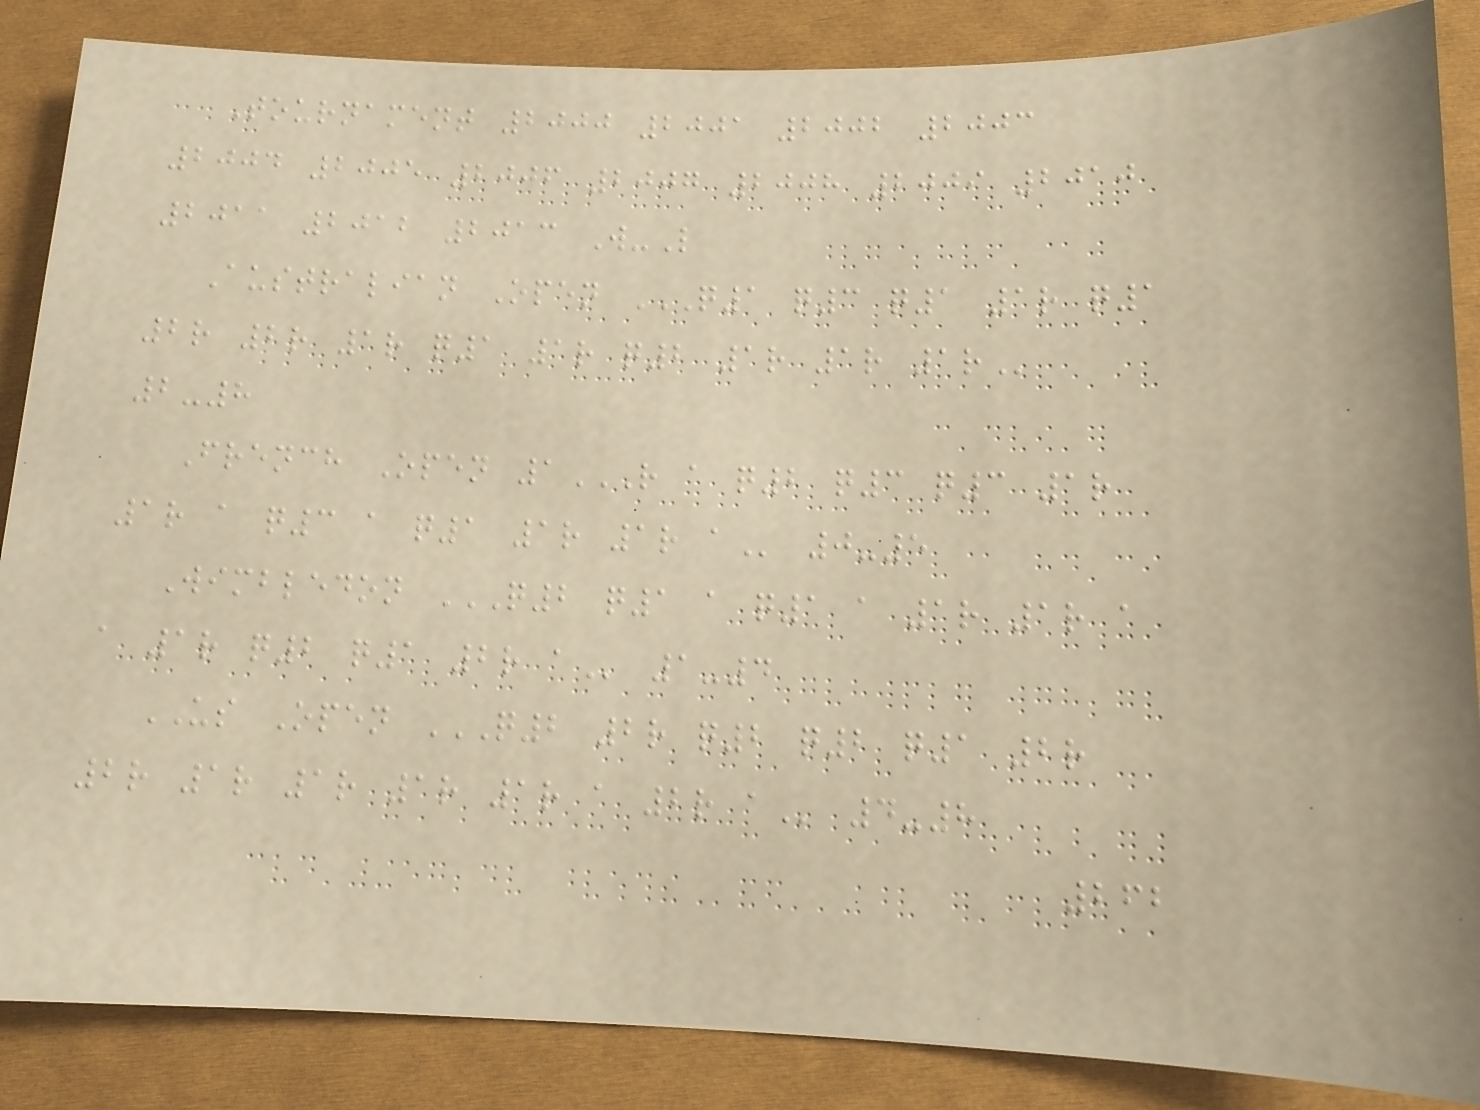Tournament 2000 2001 2002 2003
2004 2005 2006 2007 2008 2009 2010
2011 2012 2013 W-L
Australian Open Q1 Q3 Q1 1R Q1
2R 2R 1R Q1 1R Q2 1R 1R 1R
2-8
French Open 1R A Q2 Q3 Q3 1R
1R A Q3 A Q1 1R 1R A 0-5
Wimbledon Q2 Q1 A Q1 A 1R 1R A
A 1R Q2 Q1 2R A 1-4
US Open Q2 2R Q2 Q2 Q1 2R
2R 1R 1R 1R 1R A 2R A 4-8
262
